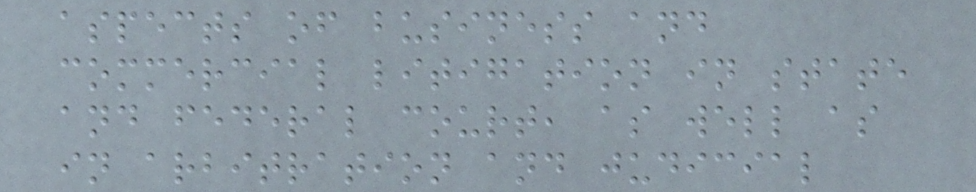aspects of business and
commercial litigation in state
and federal court, as well as
in arbitration and judicial
